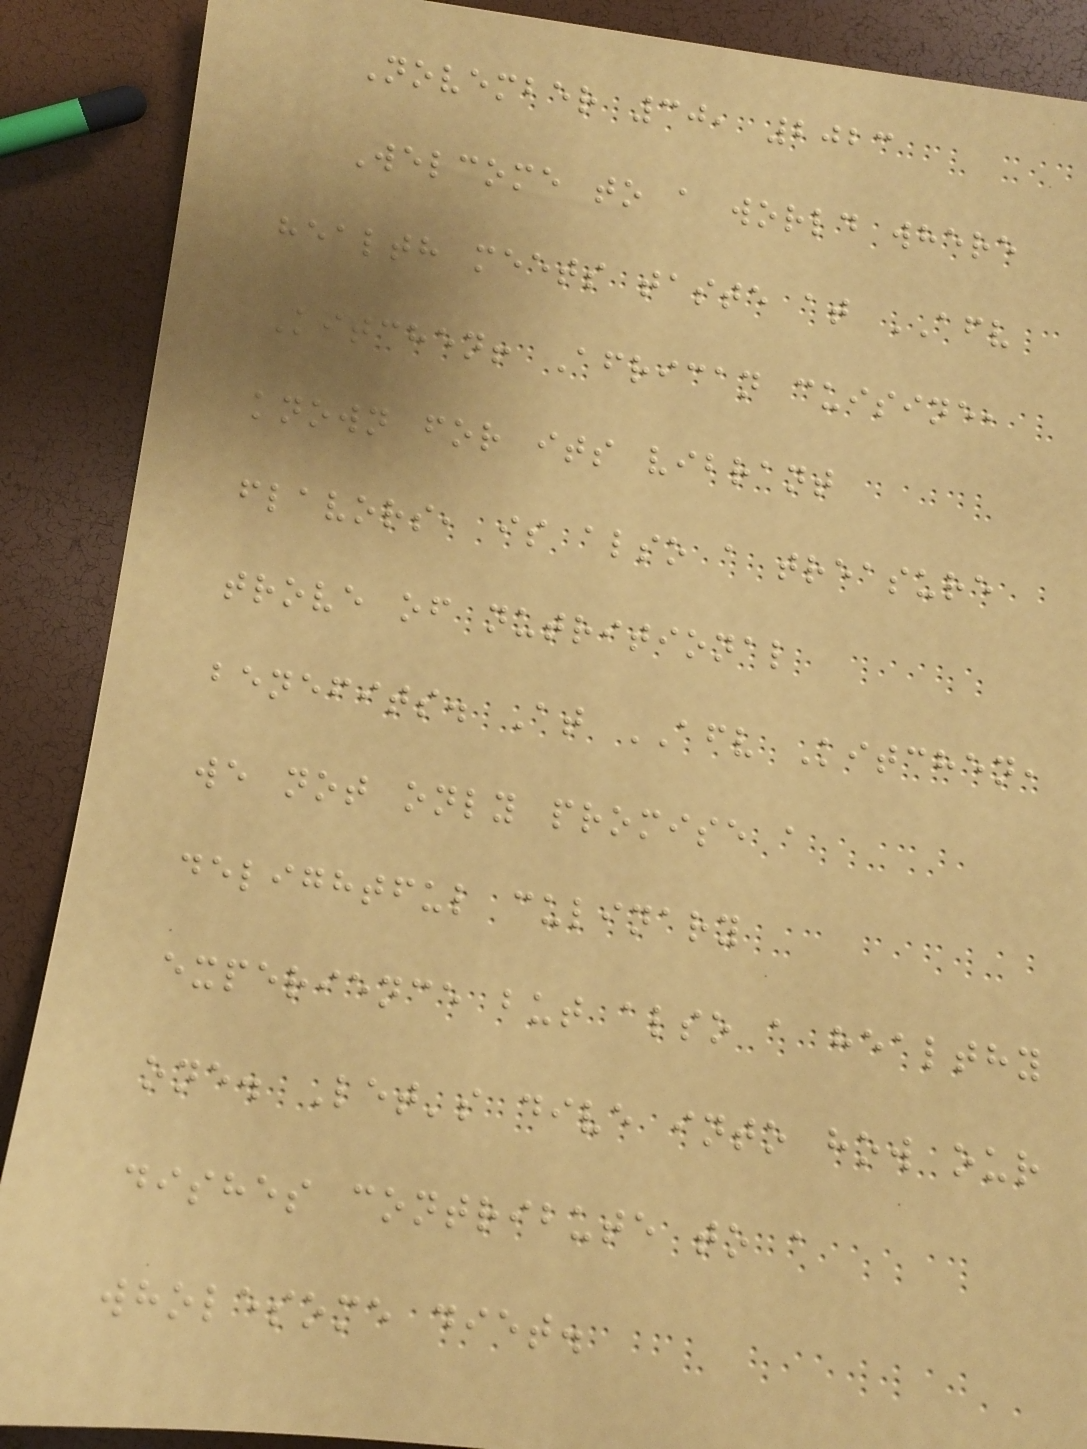November 30, 2023
Welcome to a world where
health meets taste at AFV
Kitchen! African cuisine,
known for its vibrant
flavors, is also a treasure
trove of nutritional
benefits. At AFV Kitchen,
we not only promise a
delightful culinary
experience but also a healthy
one. Let's dive into how our
dishes contribute to a
wholesome diet.
